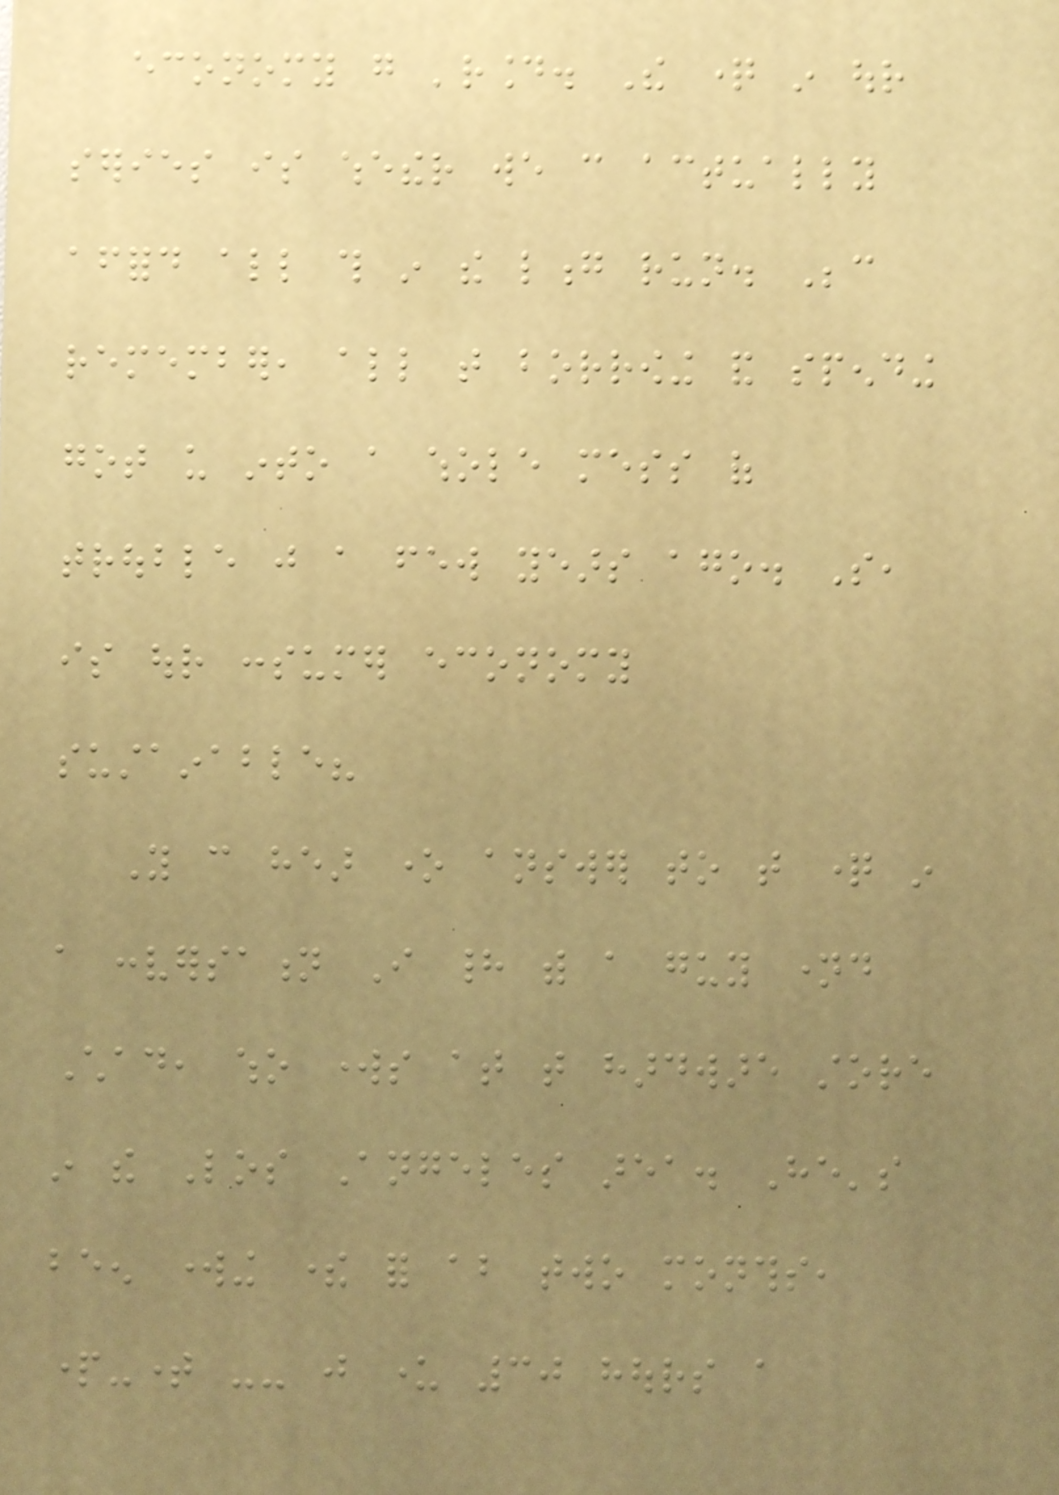economy go 'round. The question in our
series is whether we can actually
afford all this in the long run. Because
remember, all that borrowing and spending
got us into a whole mess of
trouble just a few years ago. So,
is our consumer economy
sustainable?
You can hear one answer to that question in
a conversation I had with a guy named
Chad, who works at that hardware store
in the Los Angeles area. He's
been working there for about two months,
part-time -- just under 30 hours a
